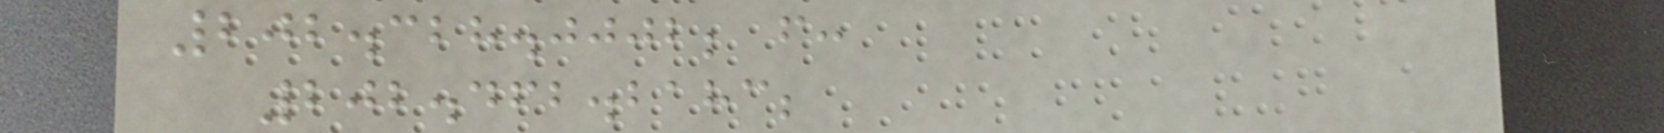202.328.0002; f:
202.462.2183;
